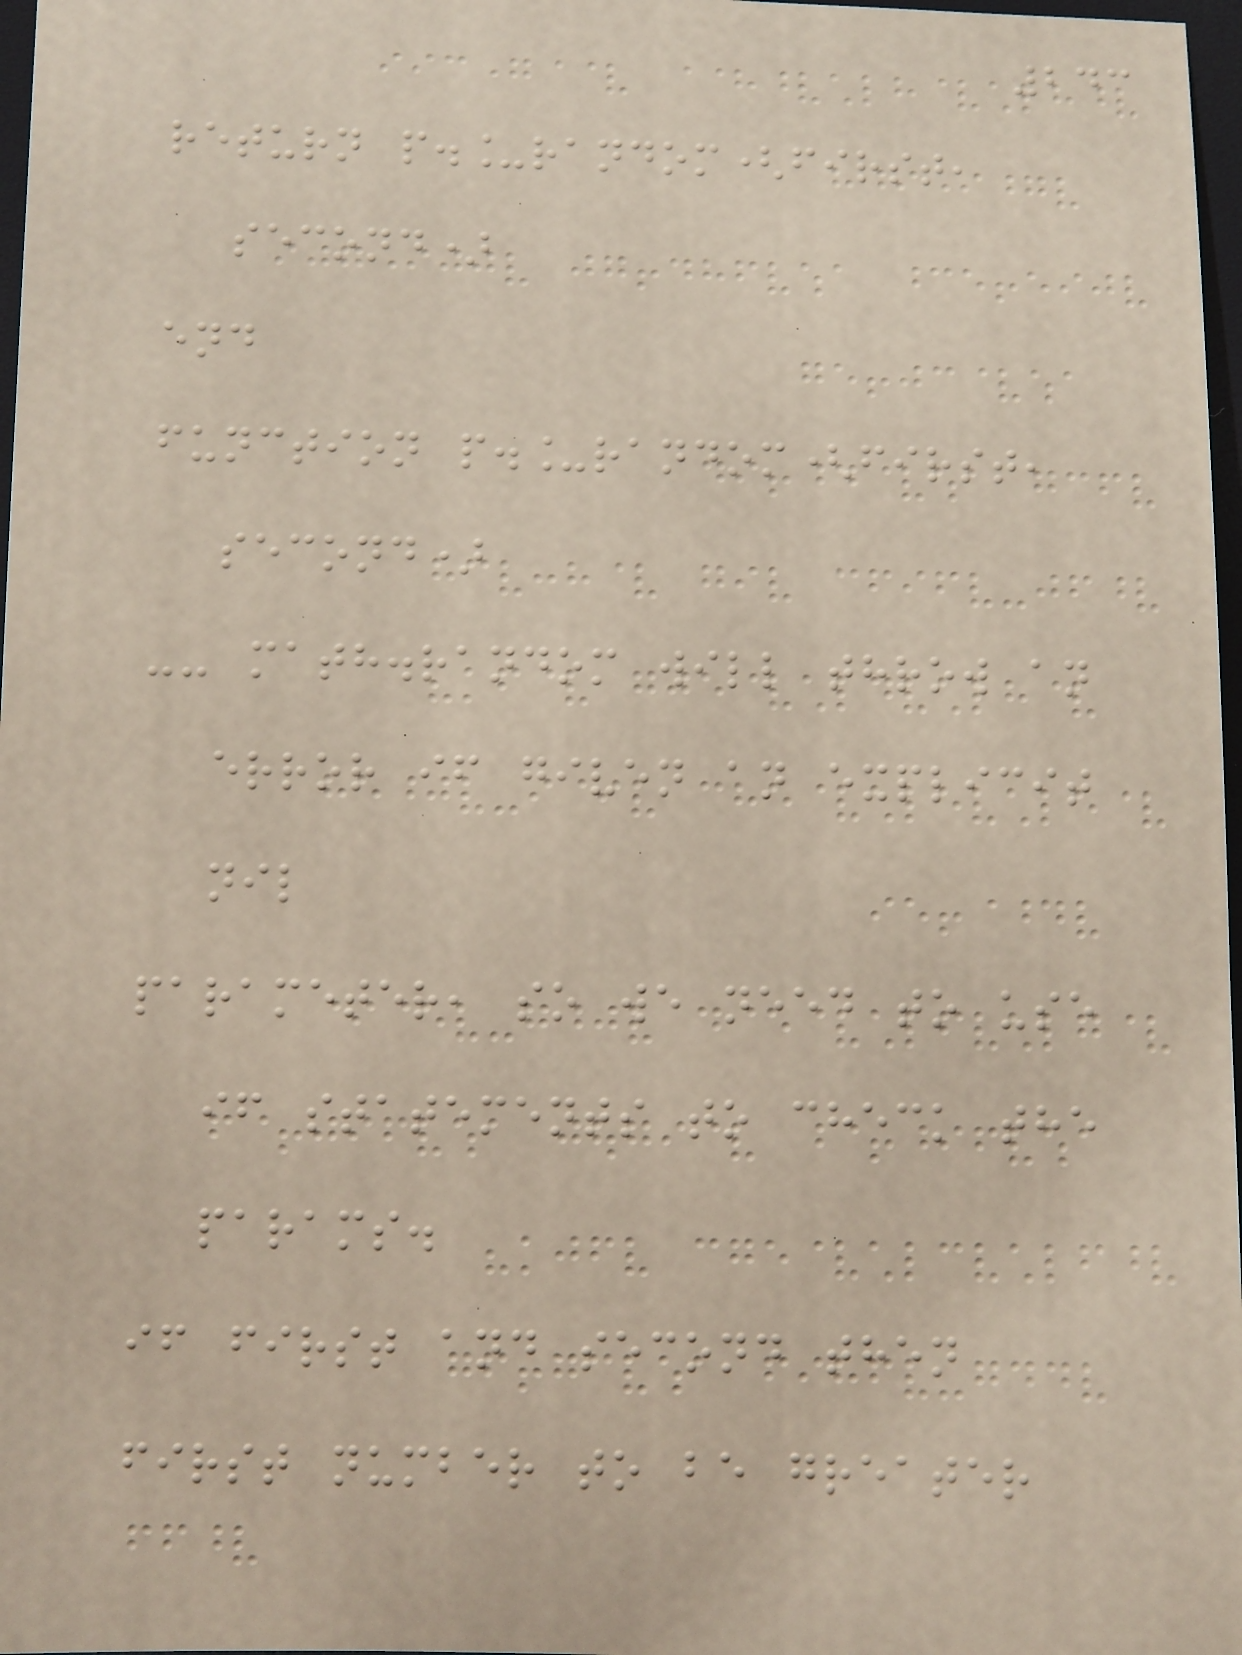243
return p._random(first,
second)
end
function p._random(first,
second)
-- math.random will throw an
error if given an explicit
nil
parameter, so we need to use
if statements to check the
params.
if first and second then
first number to be greater
